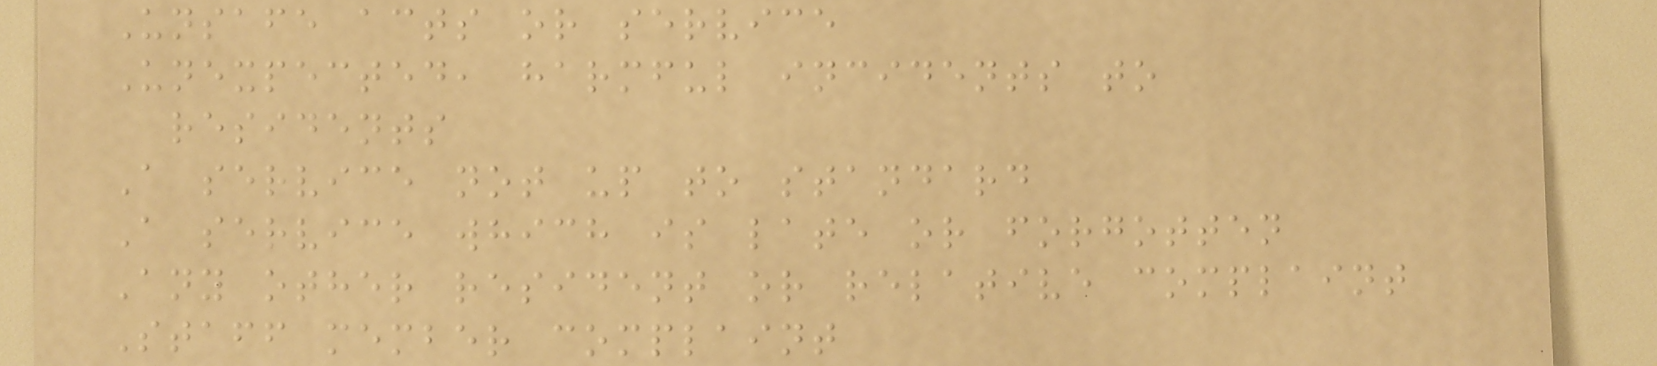Unsafe acts or service
Unexpected, harmful incidents to
residents
A service not up to standard
A service which is late or forgotten
Any other resident or relative complaint
Staff member complaint
